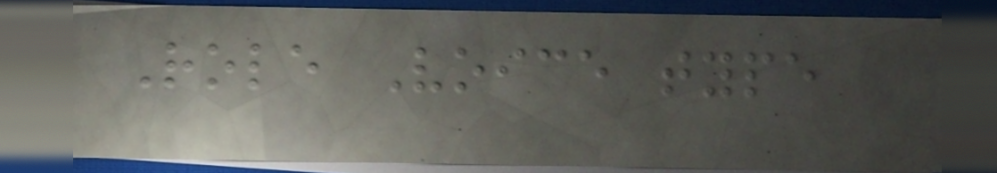Role Voice type
